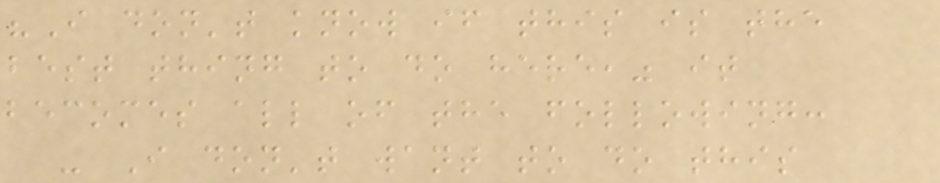"I don't know if this is the
best thing to do here," it
becomes all of the following:
- I don't want to do this
